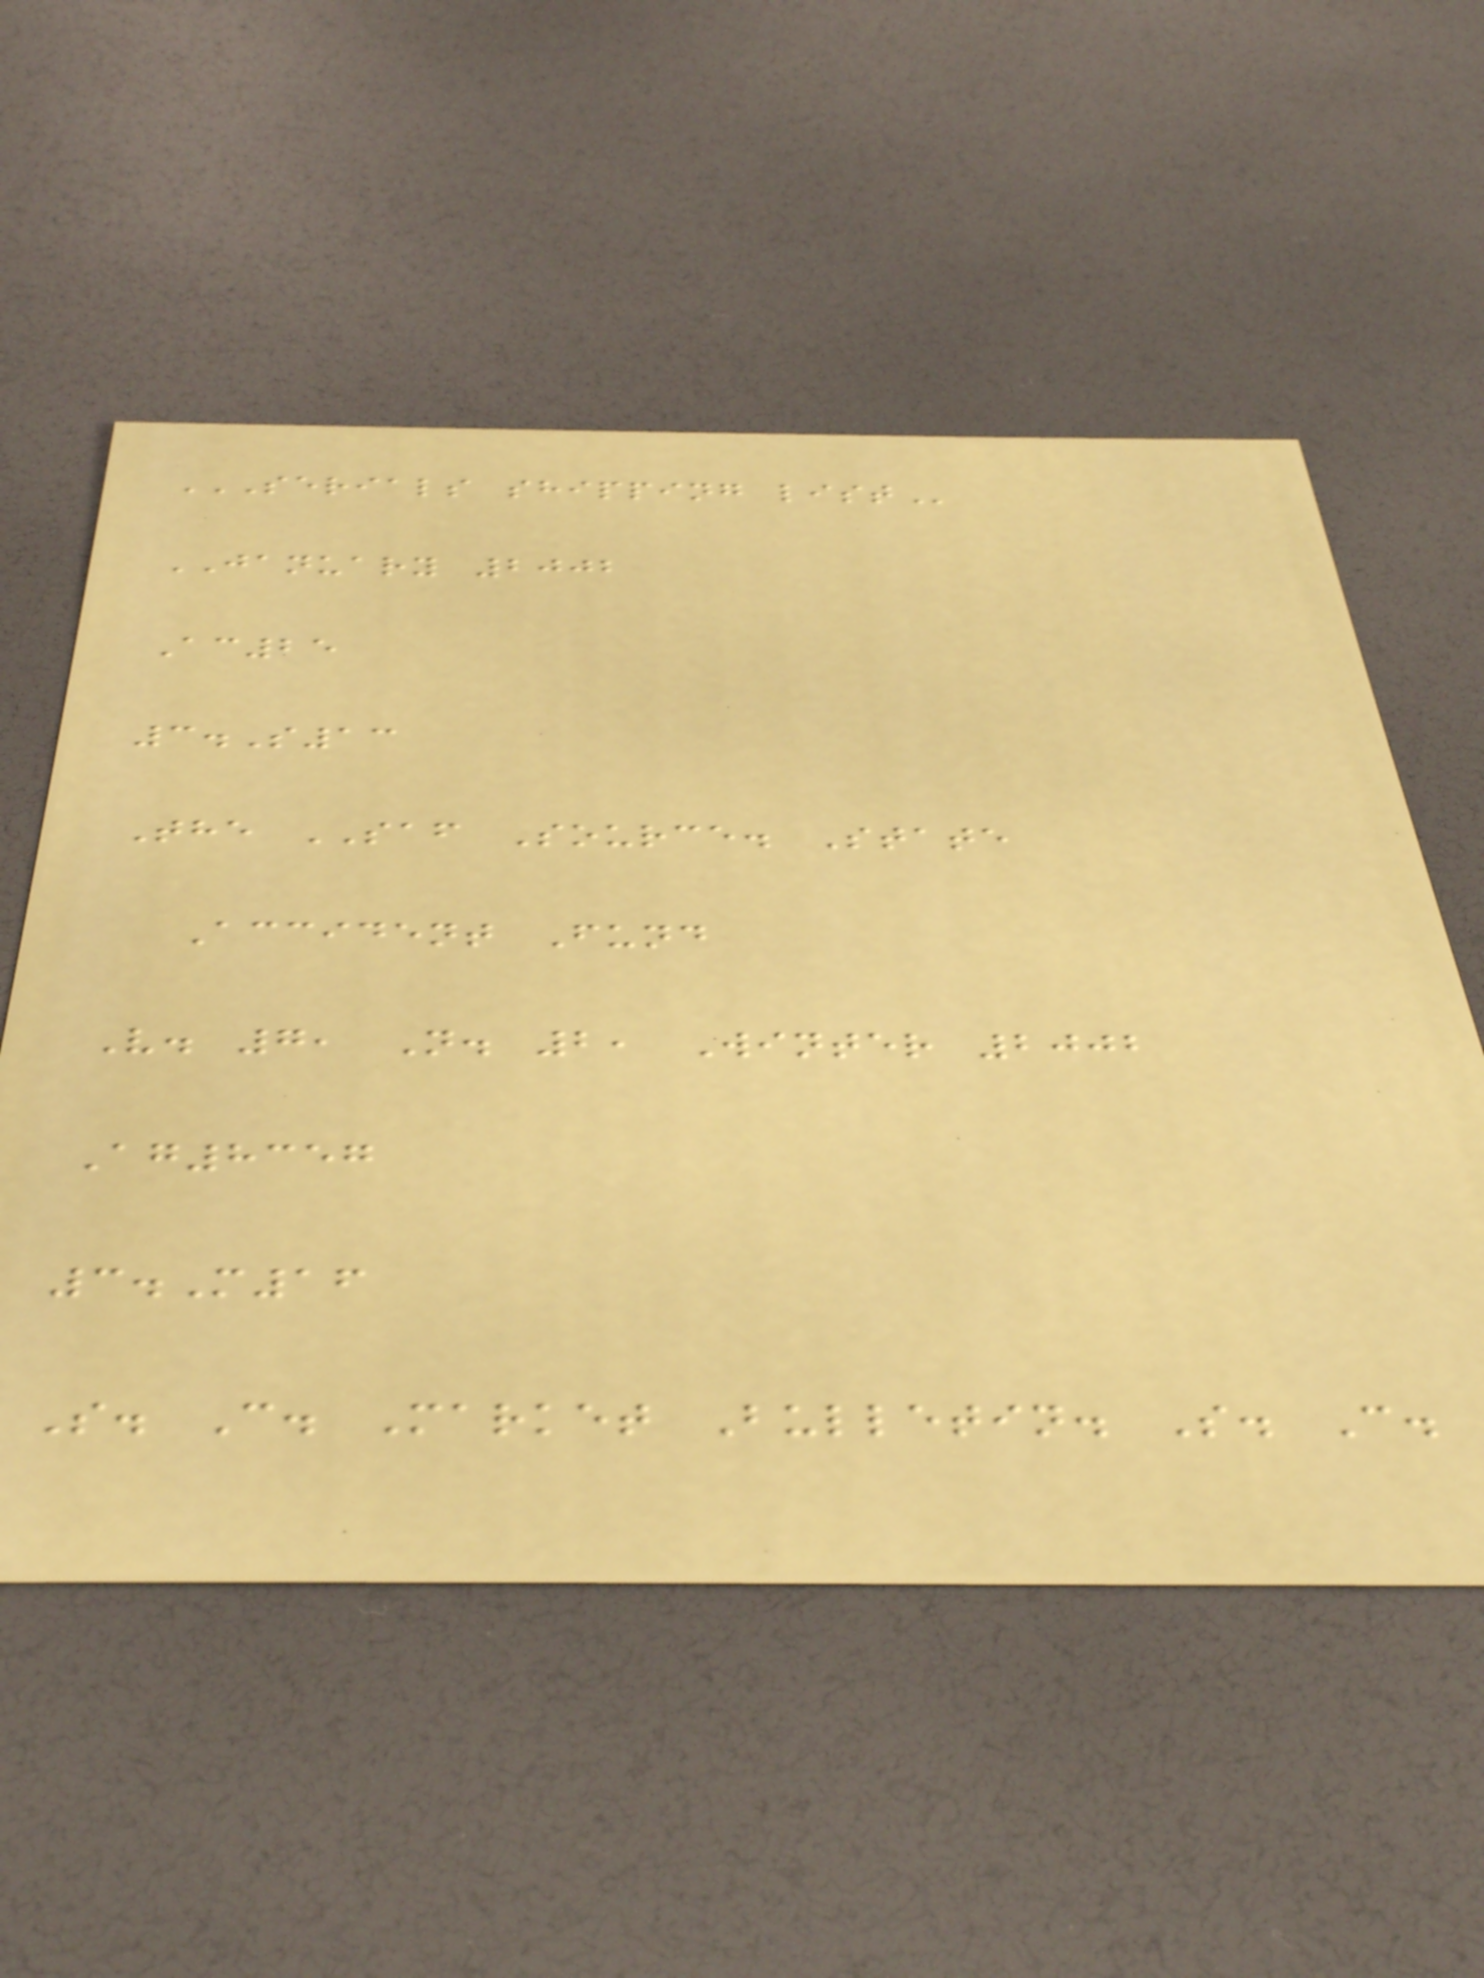SERIALS SHIPPING LIST
JANUARY 2002
Ac25
3.S13
The SAF Source. State
Accident Fund
V. 7, N. 2, Winter 2002
Ag8357
3.M16
S. C. Market Bulletin. S. C.
